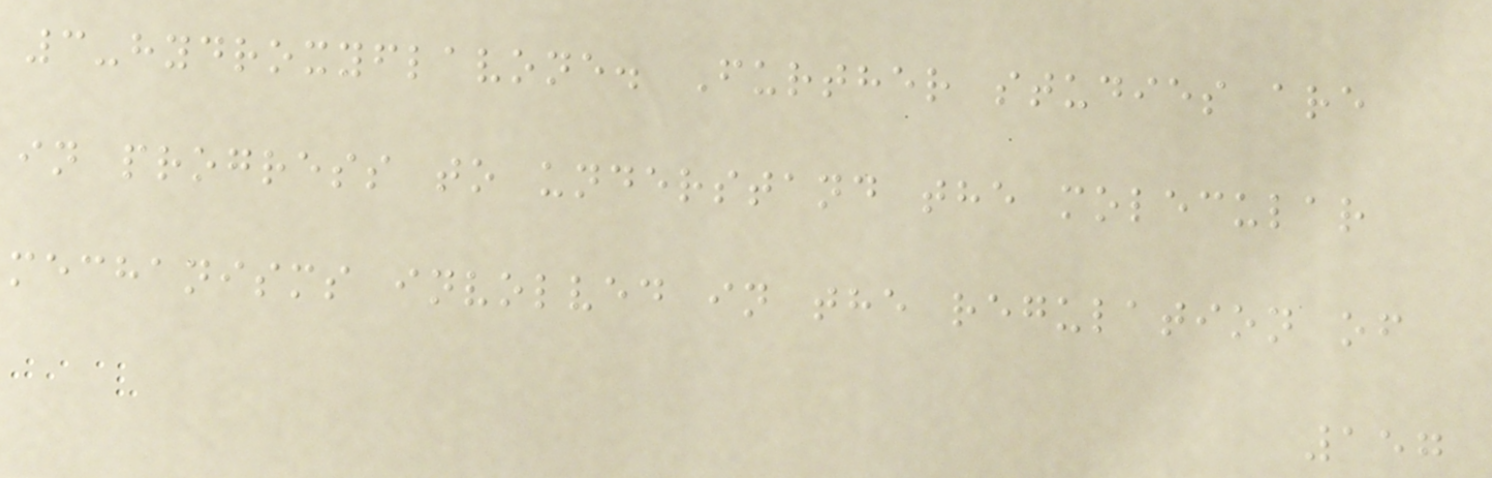3-hydroxyflavone. Further studies are
in progress to understand the molecular
mechanisms involved in the regulation of
157
